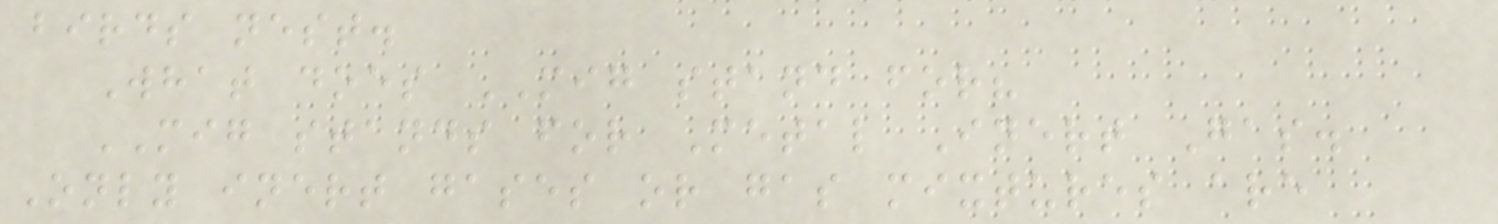birds nest.
What does MIG stand for?
MIG stands for Metal Inert Gas.
Only inert gases or gas mixtures are
